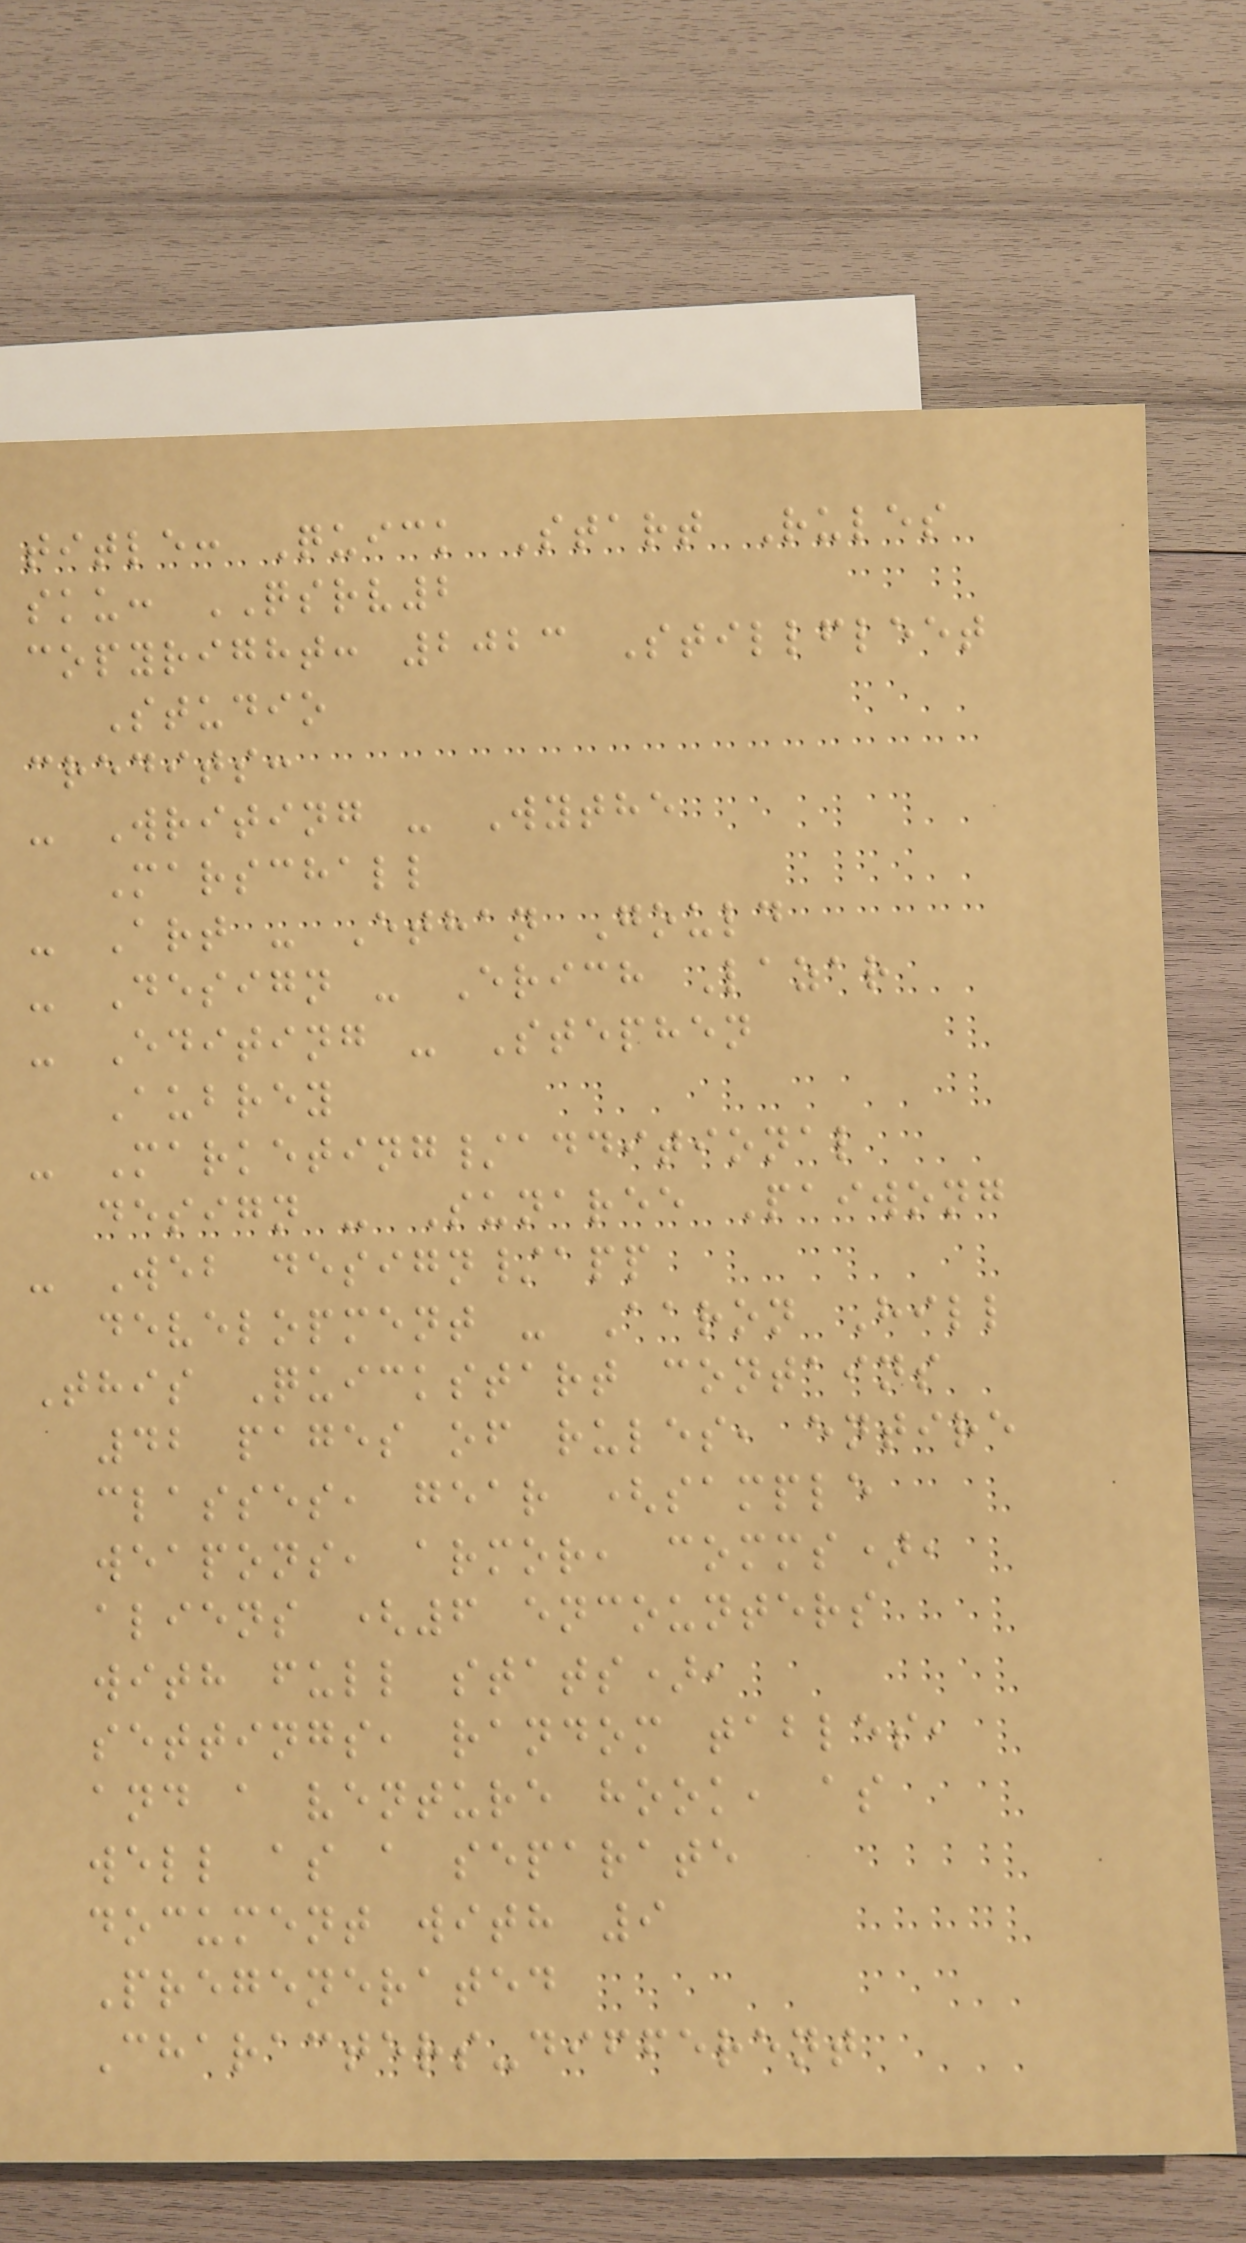title: Quick Start Rules
sku: QSRV2
copyright: 2023 Stillfleet
Studio
credits:
- Writing - Wythe
Marschall
- Art - Ethan Gould
- Design - Erich Lazar
- Editing - Stephen
Aubrey
- Marketing/additional
design - Sunaree Paiwong
- Web design/app
development - Aaron Hill
This Quickstart contains
42 pages of rules, entire
classes, gear (sample
weapons, armor, comms),
aliens (6 encounters
with full stats),
settings, random tables,
and a venture hook, as
well as a separate
document with 9
Pregenerated
Characters-different
